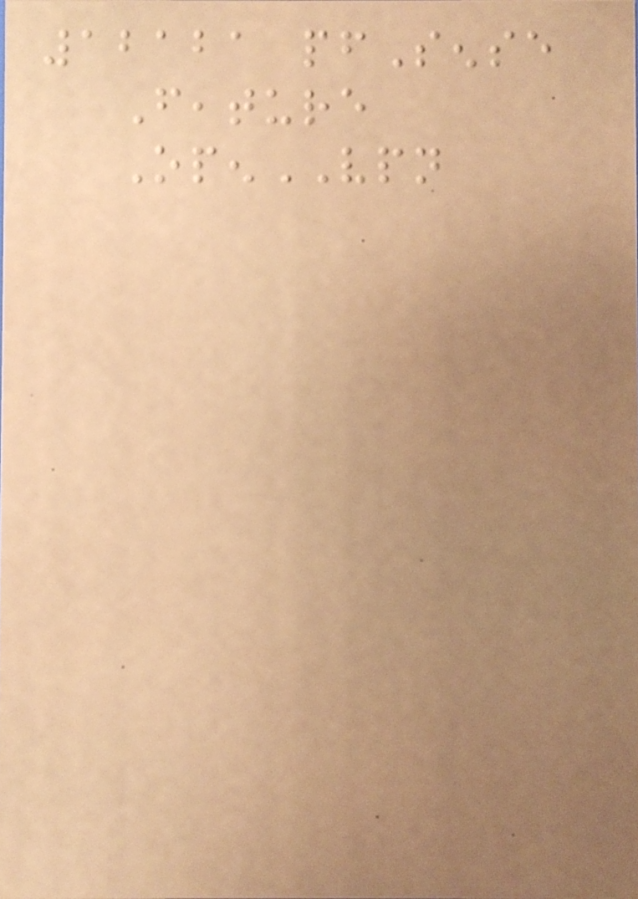12121 pfSense
Feature
OpenVPN
